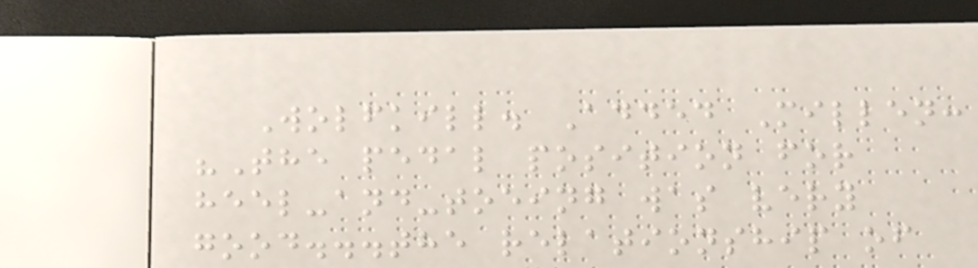Wolfkill. Added Millen:
"The pedal position for
heel-and-toeing was very
good...the relationship of
